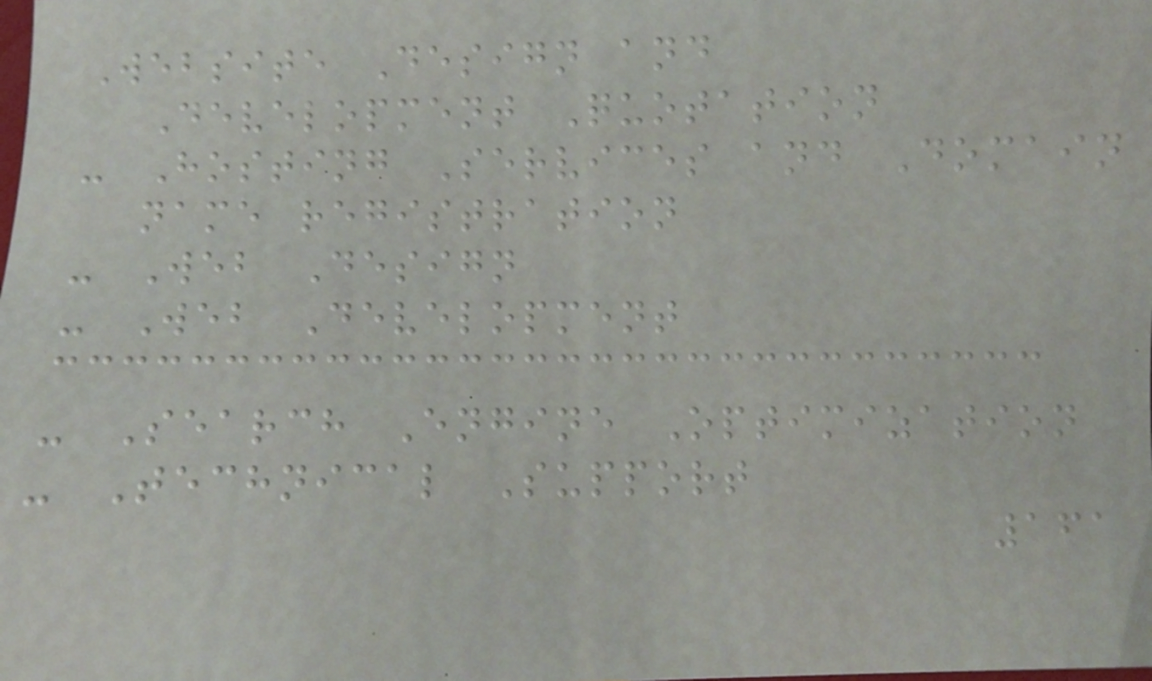Website Design and
Development Quotation
- Hosting Services and Domain
name registration
- Web Design
- Web Development
- Search Engine Optimization
- Technical Support
161
